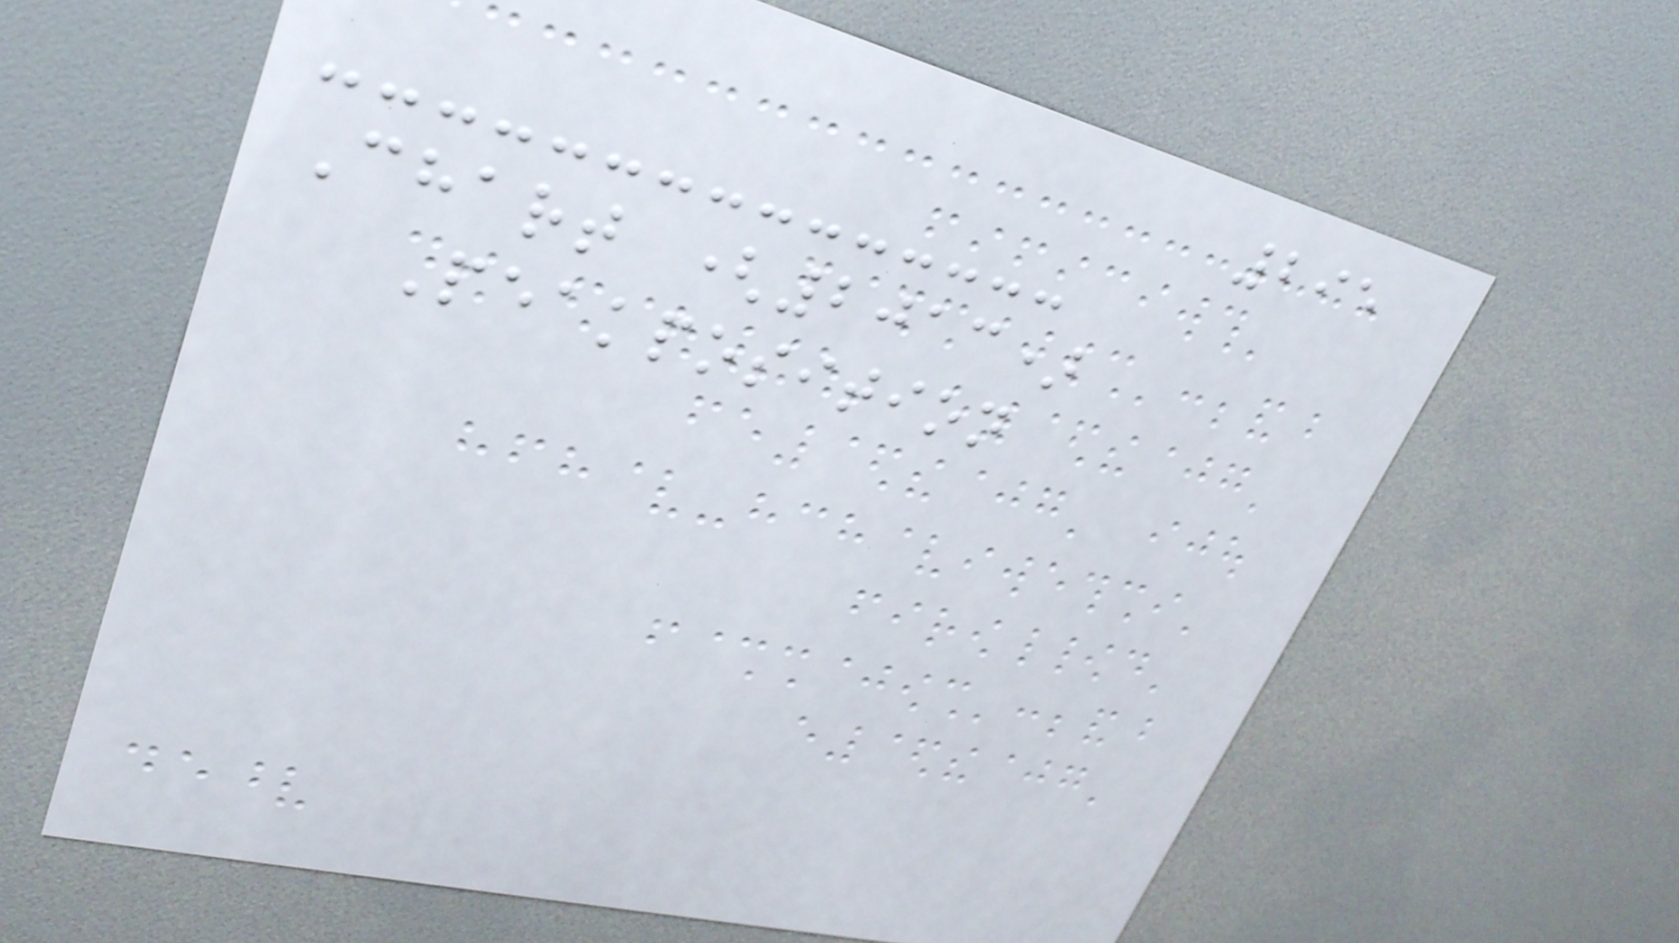295
Chart (2013)
Peakposition
